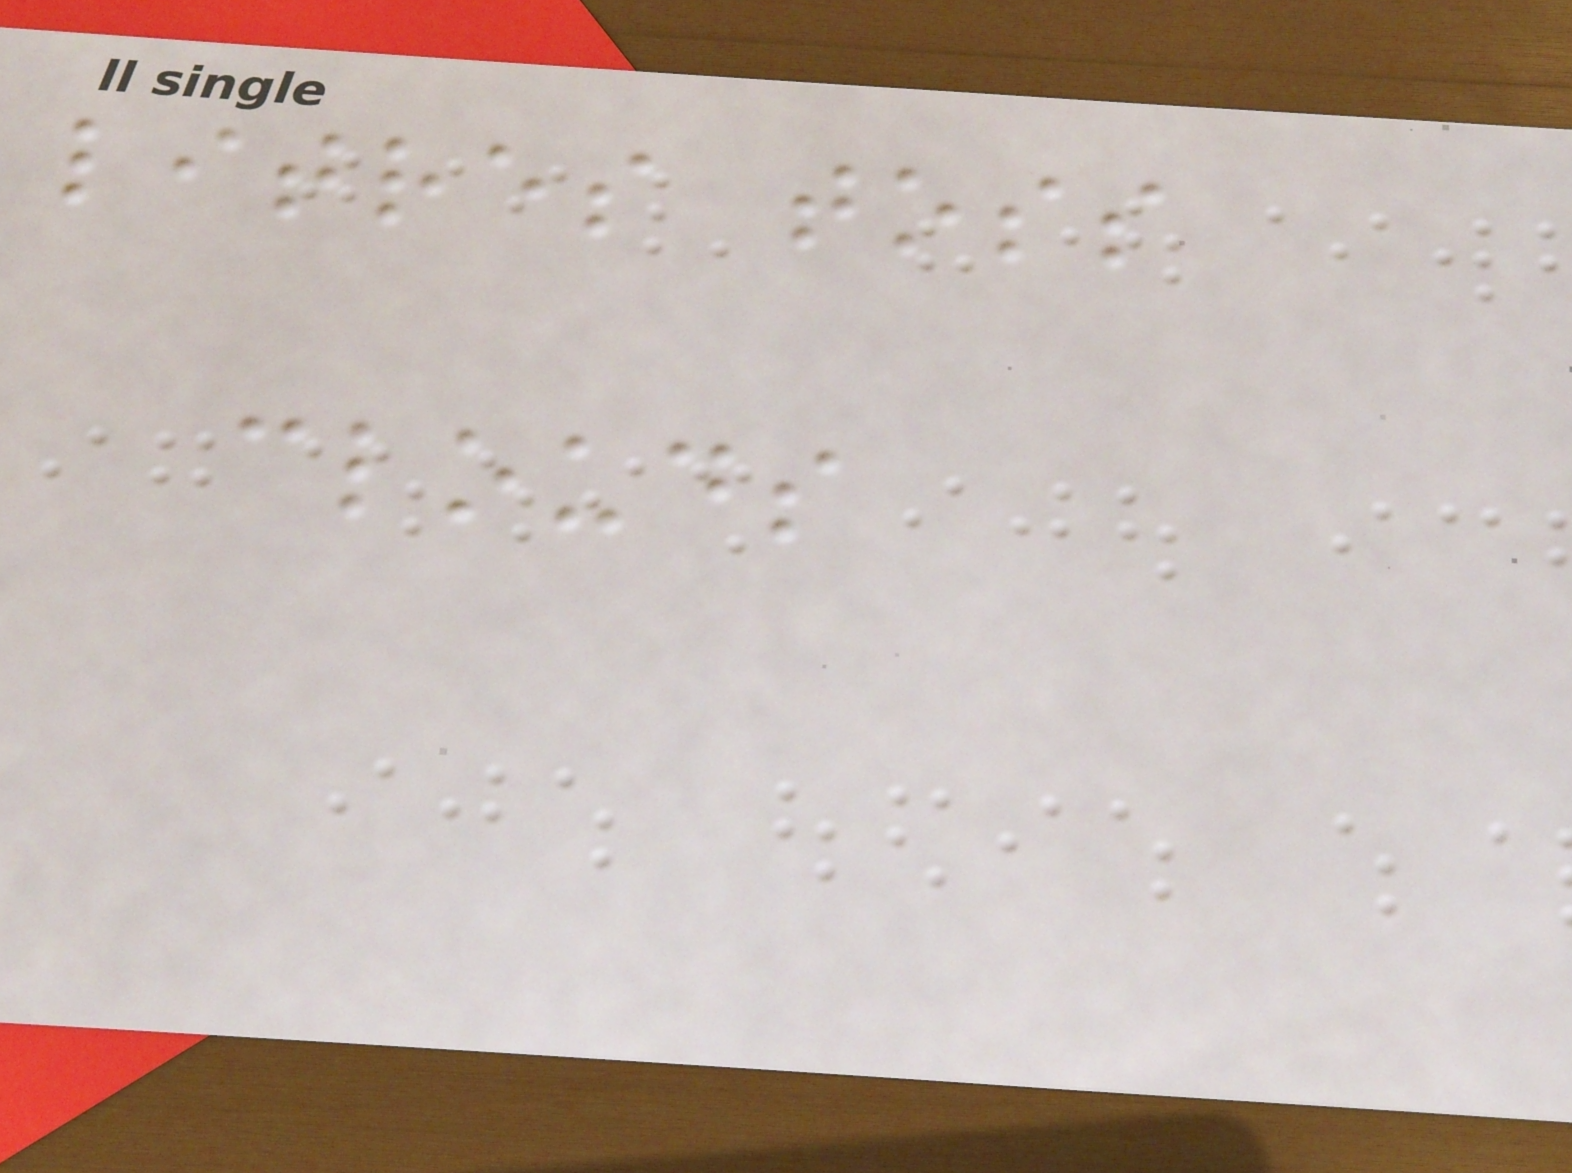litres toss
clouds
